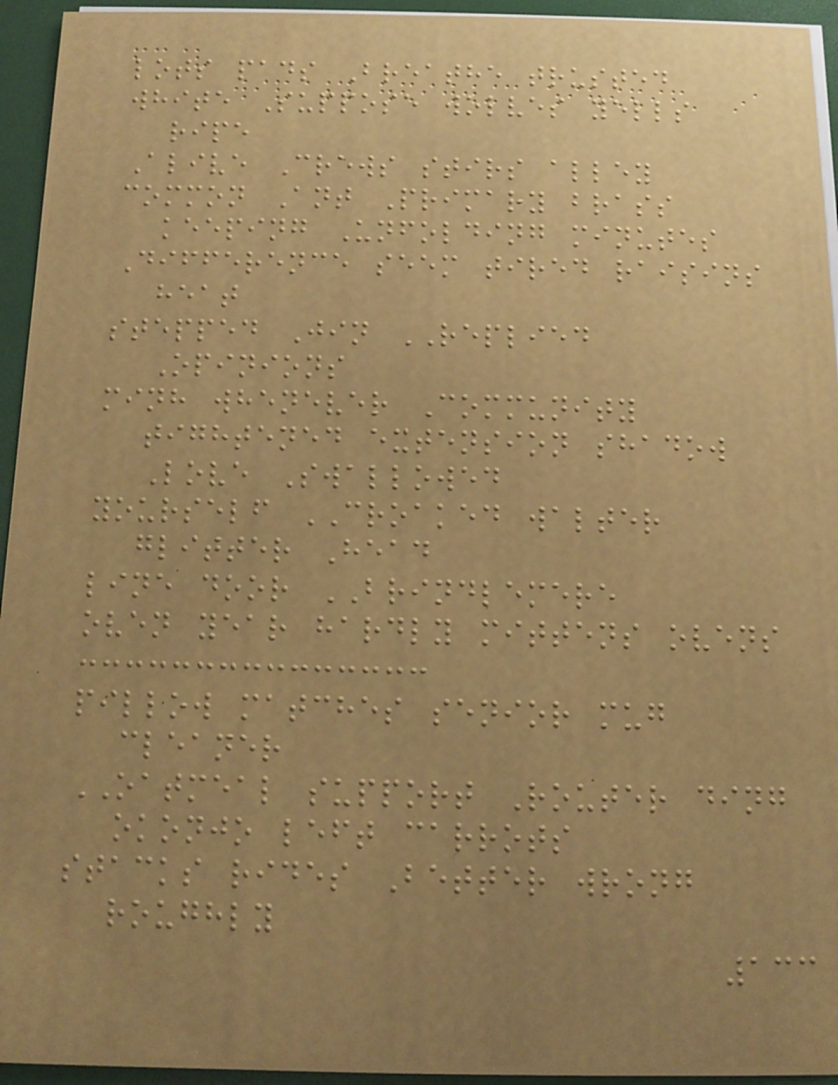lots pads Breathe trusted
white Suppose wolves yells
ripe
Alive Crews stirs alley
common Ant Primary brass
keeping Unfolding minutes
Difference seem tired raisins
heat
stepped Jin REPLIED
Opinions
minh whenever Community
tightened extension shadow
Love Swallowed
yourself CROAKED walter
glitter Head
line door BRINDLEMERE
oven year hardly mittens ovens
pillow matches senior mug
cleaner
OATMEAL support Router ding
okonjo left carrots
stacks rides Better wrong
roughly
133
